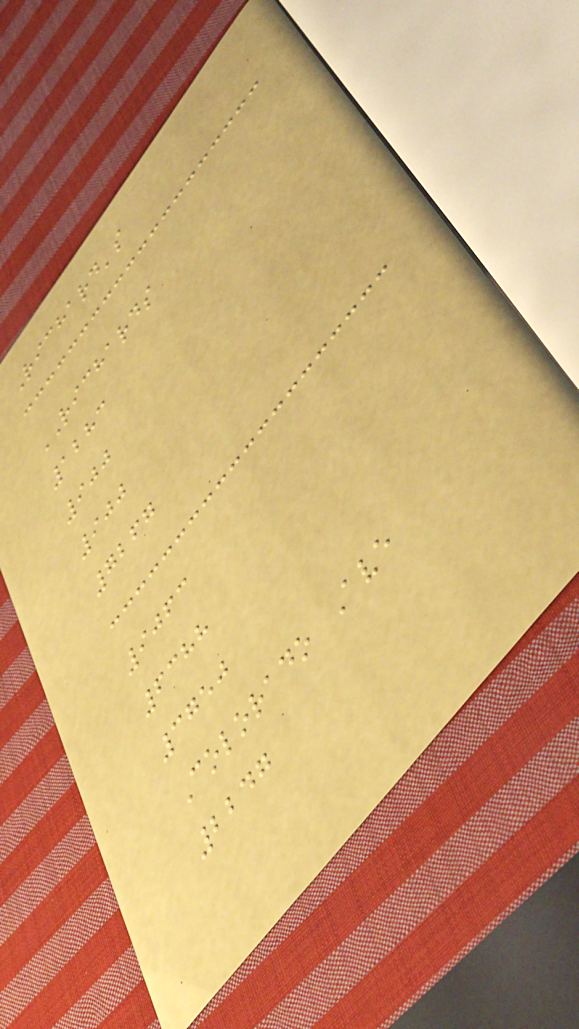Richard's
RICHARDS
1283
900
900
7267
9063
6388
3750
Colorado Ave
2247
